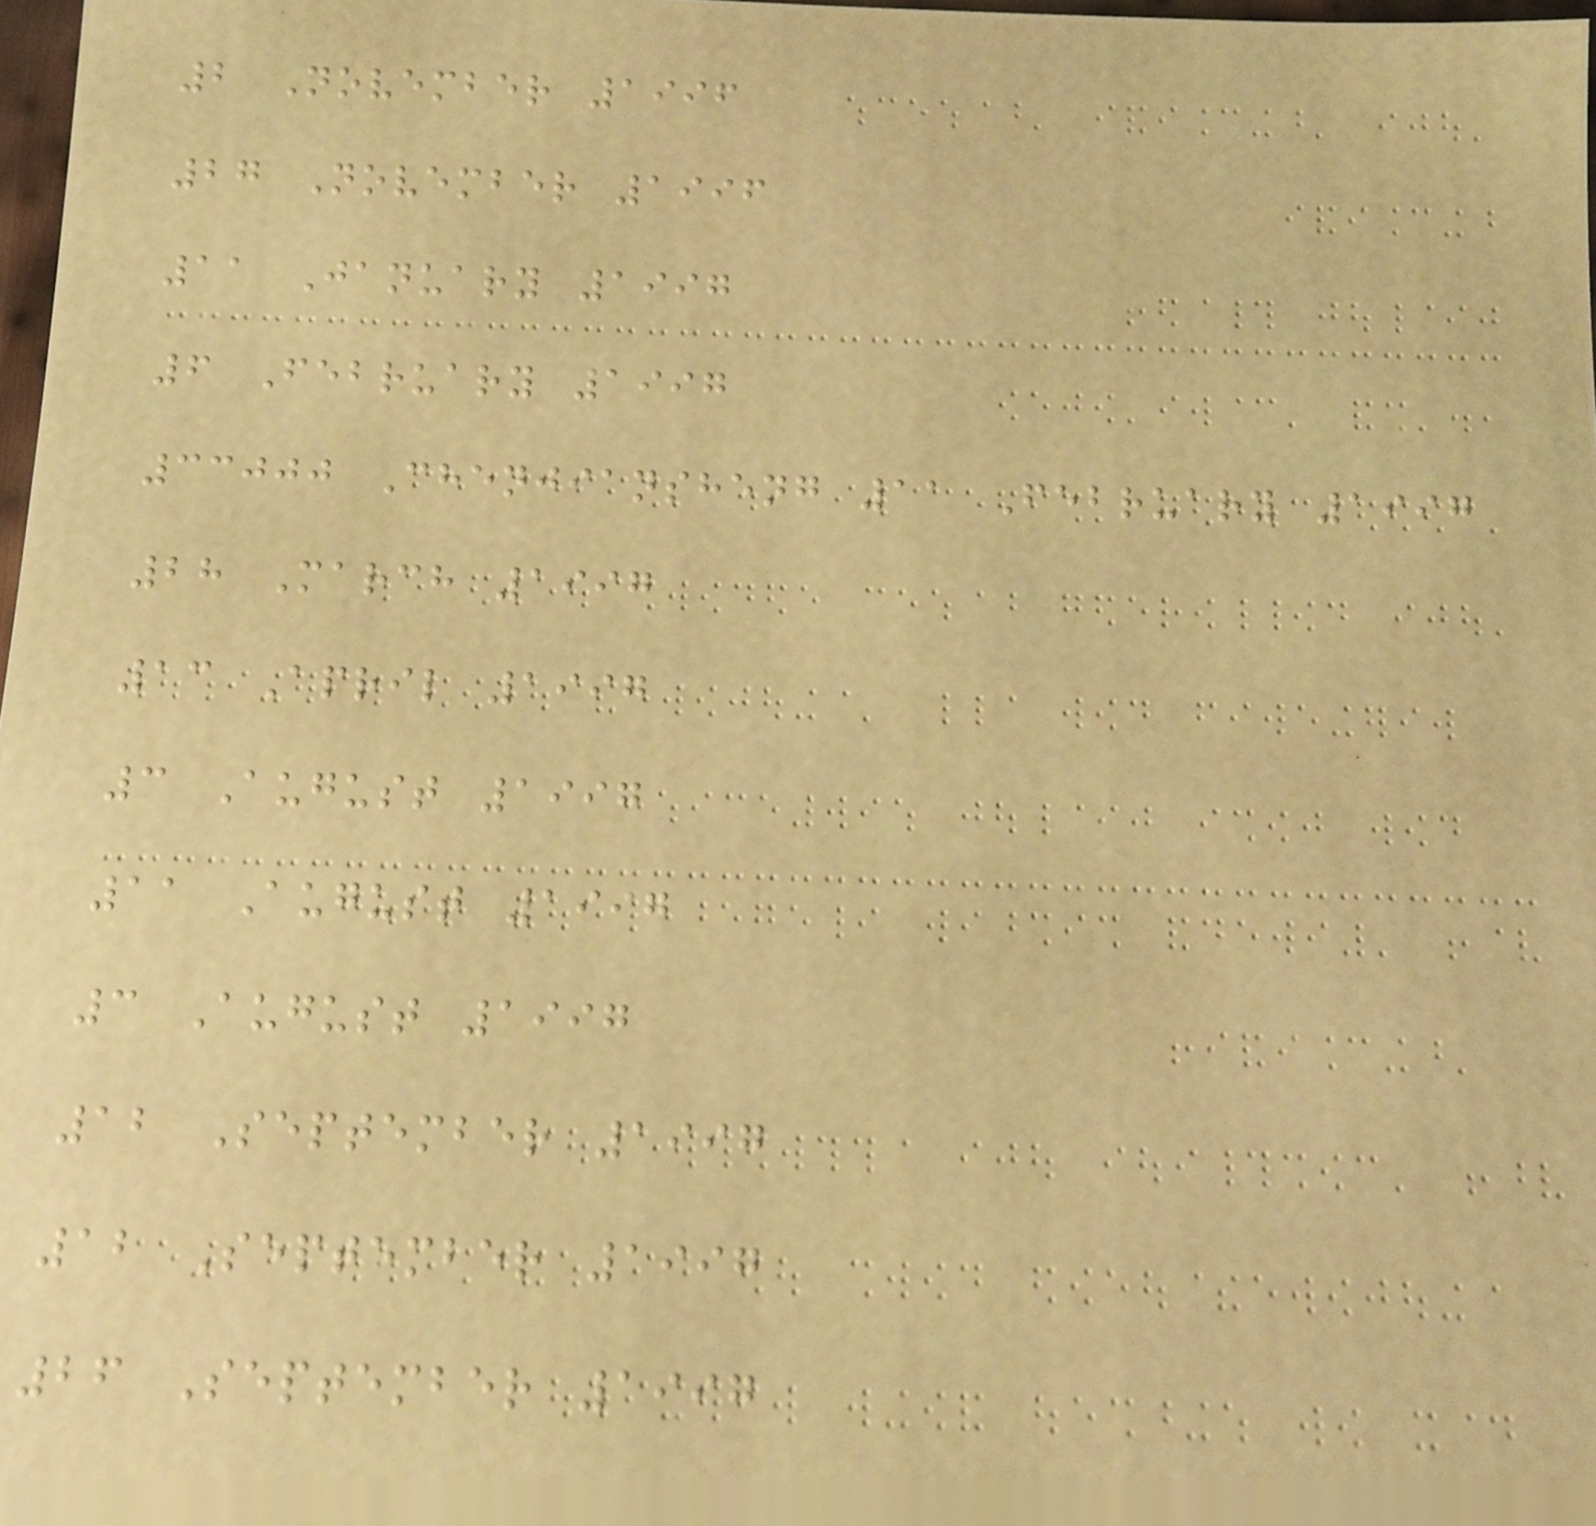2 November 1996
27 November 1996
11 January 1997
6 February 1997
33000 Chenjiansheng 11 February 1997
28 March 1997
13 April 1997
3 August 1997
11 August 1997
3 August 1997
12 September 1997
12 September 1997
26 September 1997
